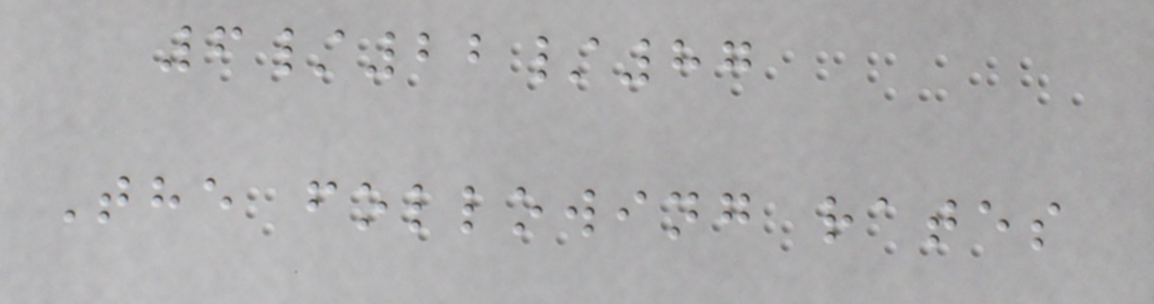6/22/87
The following rates
